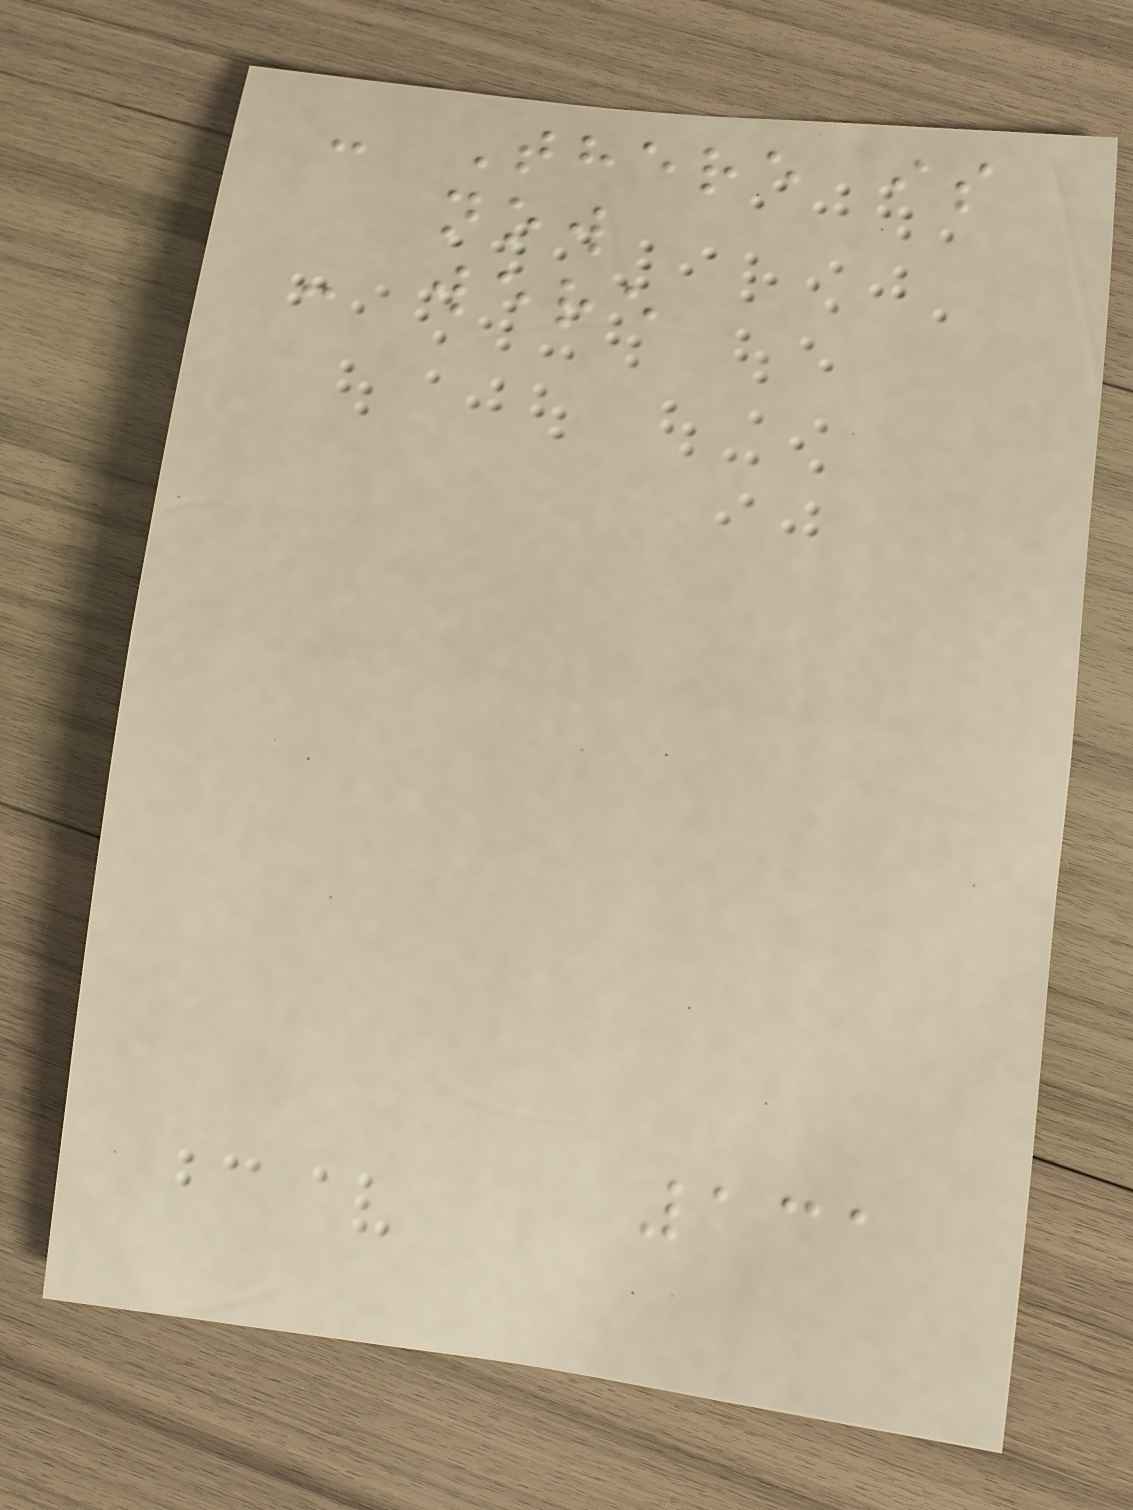- There is
now
- were
131
